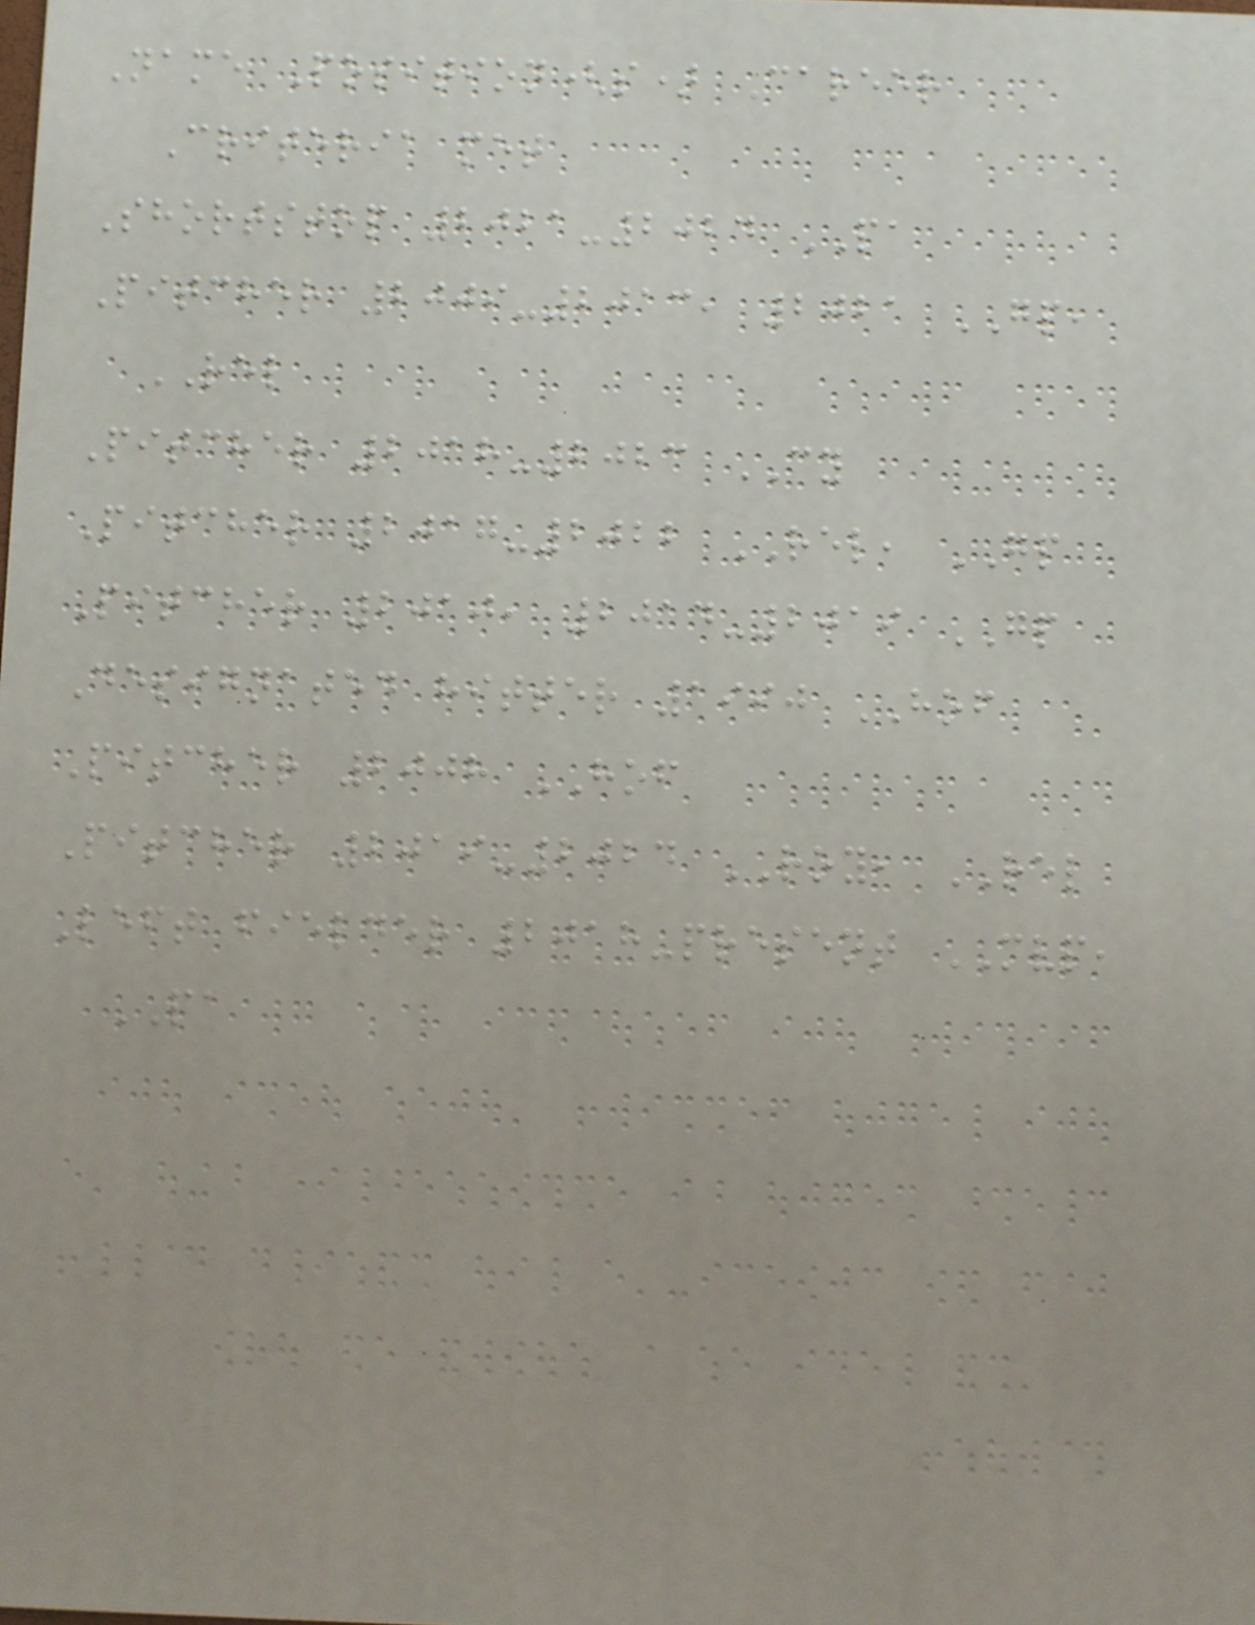Name Position(s) Career
Criteria met
Shortstop 2021-2024 PA
Pitcher 2009-2013, 2021 GP,
REL
Pitcher 2018-2023 CY
Pitcher 2017-2022 REL, GP
Pitcher 2010, 2014-2019 GP
Designated hitter 1990 HOF
Pitcher 2008 HOF
Pitcher 2019-2024 ROY, REL
Left fielder 2018-present MVP,
PA
